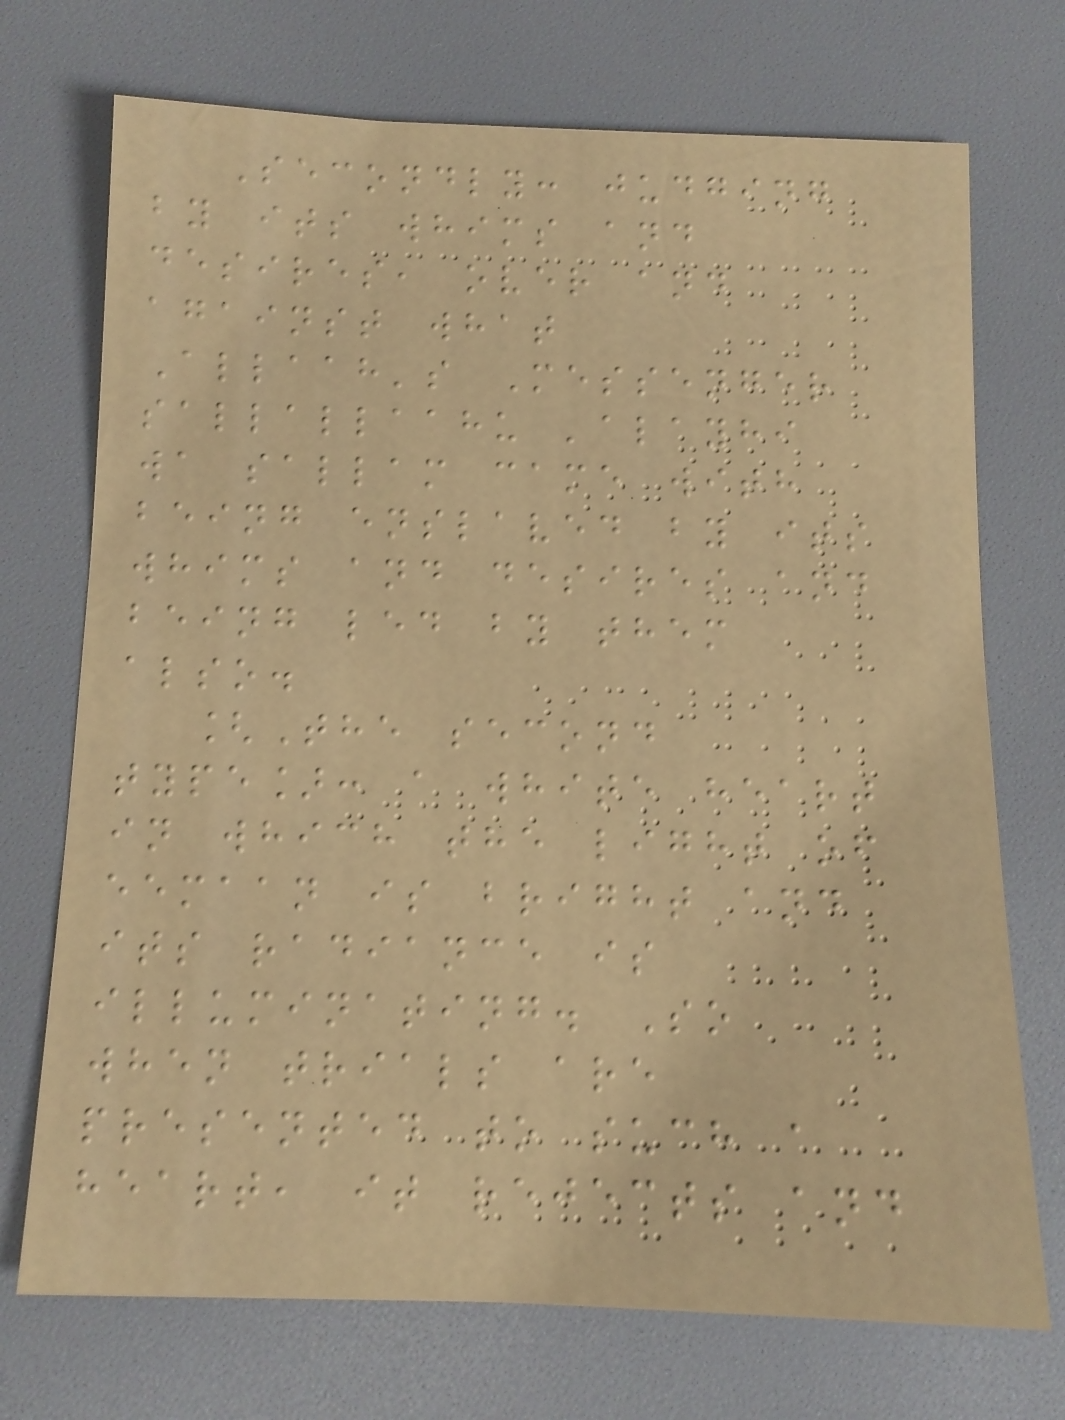Secondly: judging
by its whims and
desires, over and
against what
Allaah's Messenger
sallallaahu 'alayhi
wa sallam came with
being enslaved by its
whims and desires and
being led by them
also.
[The second
type]: a white heart
in which the light of
eemaan is bright and
its radiance is
illuminating. So
when trials are
presented to such a
heart, it rejects and
